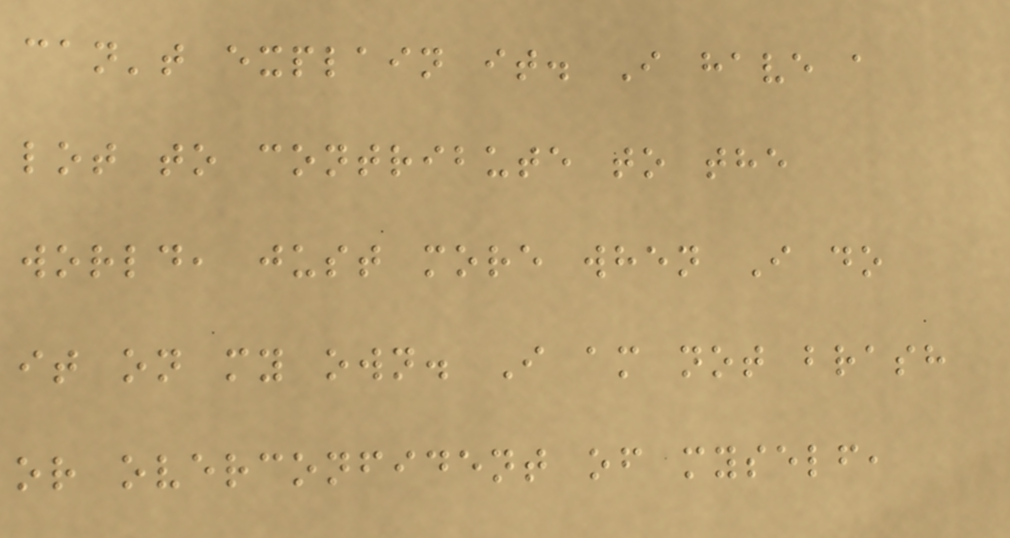can't explain it. I have a
lot to contribute to the
world, just more when I do
it on my own. I am not brash
or overconfident of myself,
